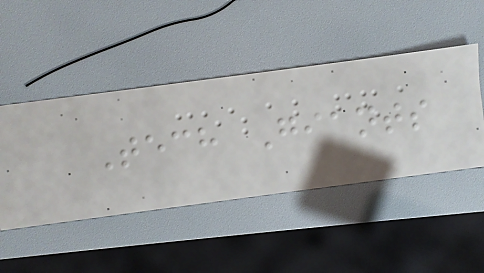Tech Giants
